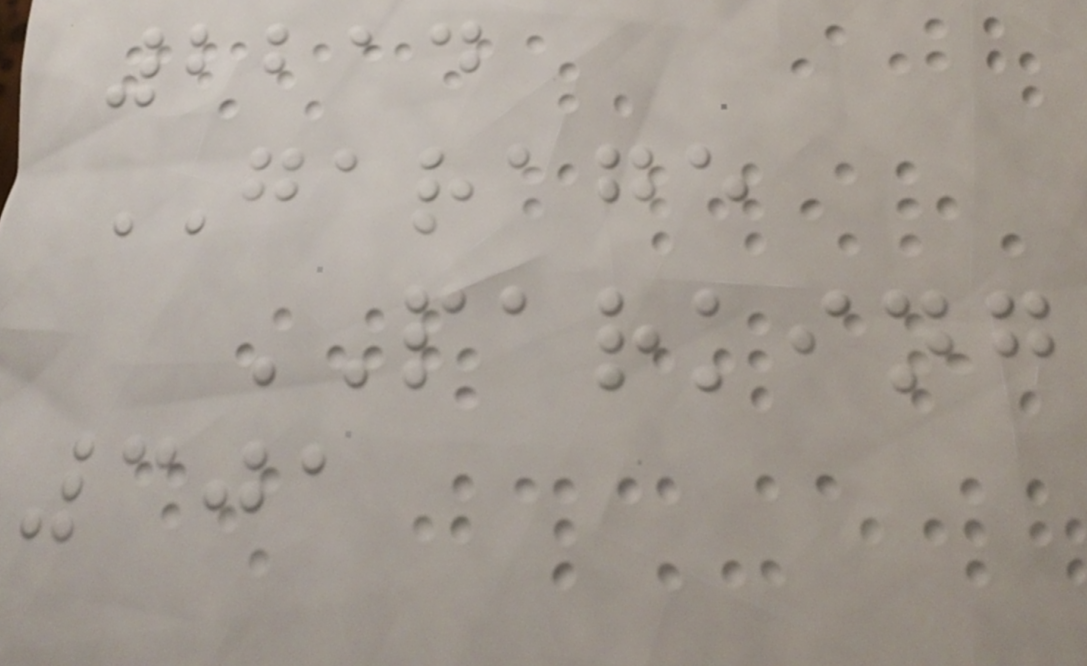2214
GARAGE
PARKING
301
